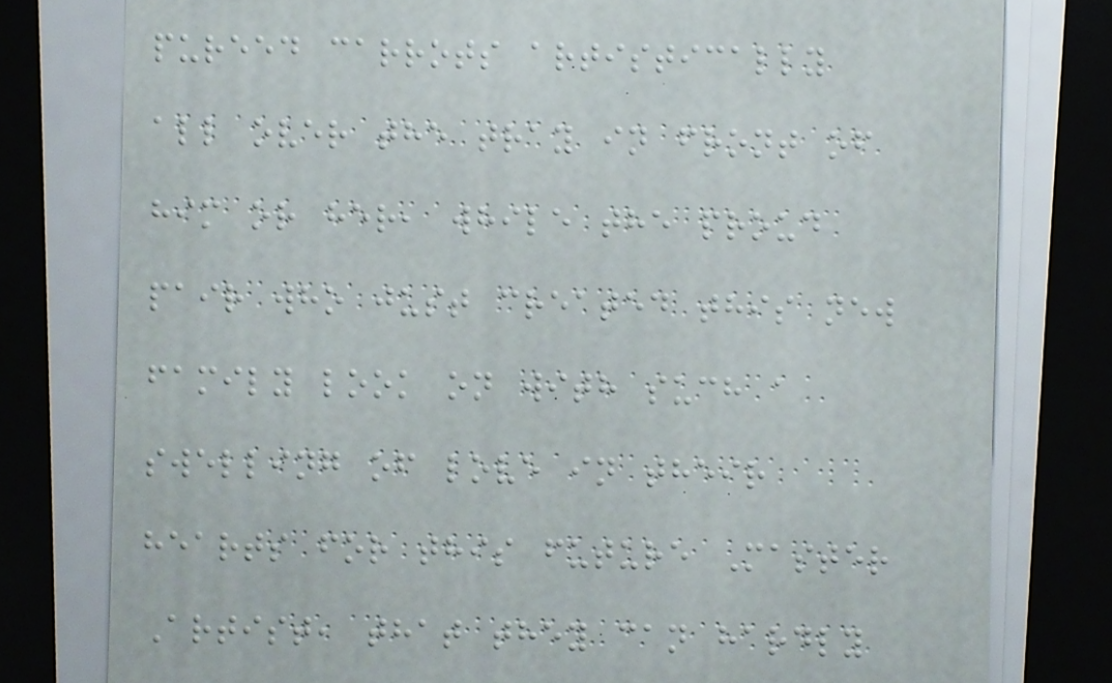pureed carrots artistically
all over the tray in front of
him or her, while the proud
pair who just created this new
family look on with such a
swelling of love in their
hearts for this future Master
Artist, that they can hardly
